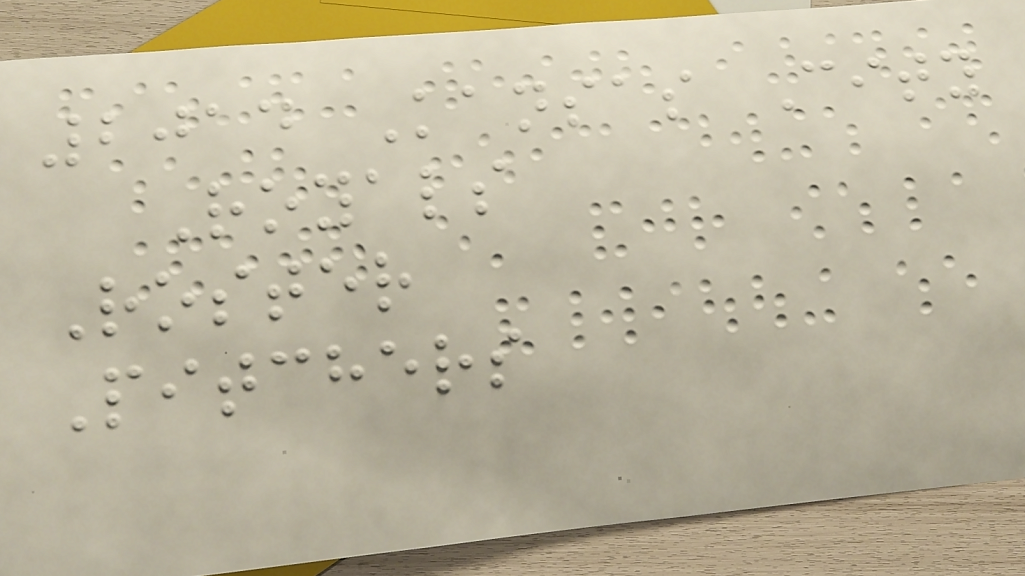2014 Kansas City
Royals
Roster
Pitchers
